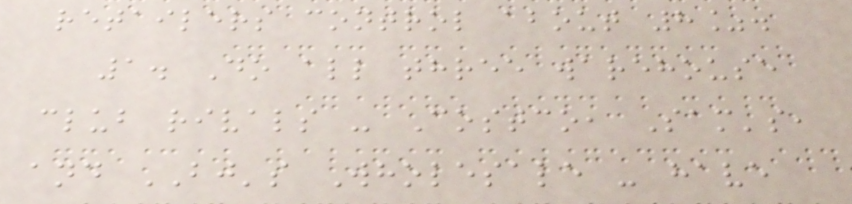retailers control about 8%.
1. Do all three warehouse
club rivals - Costco, Sam's,
and BJ's Wholesale - have
